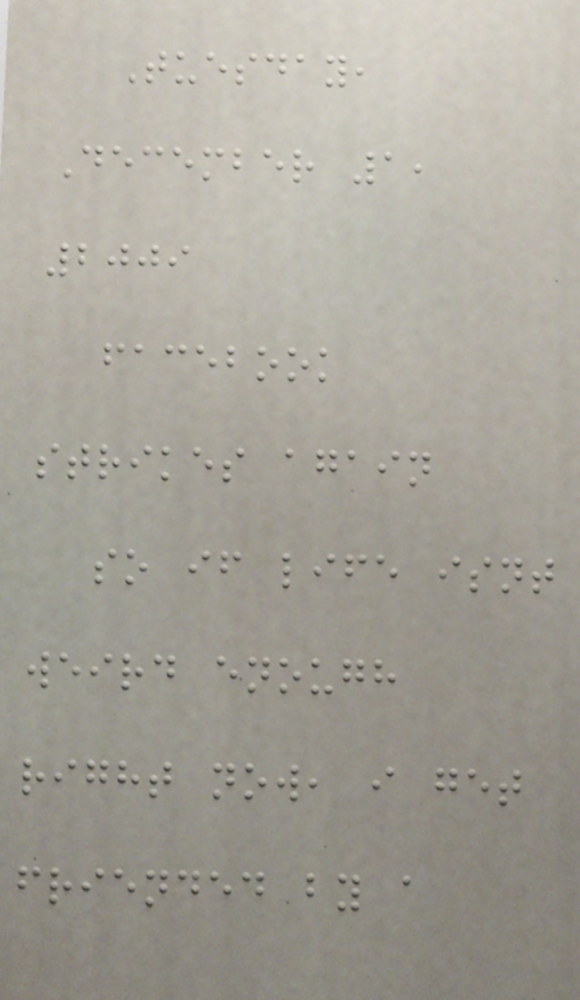Tuesday,
December 1,
2009
facebook
strikes again
so if life isnt
weird enough
right now, i get
friended by a
